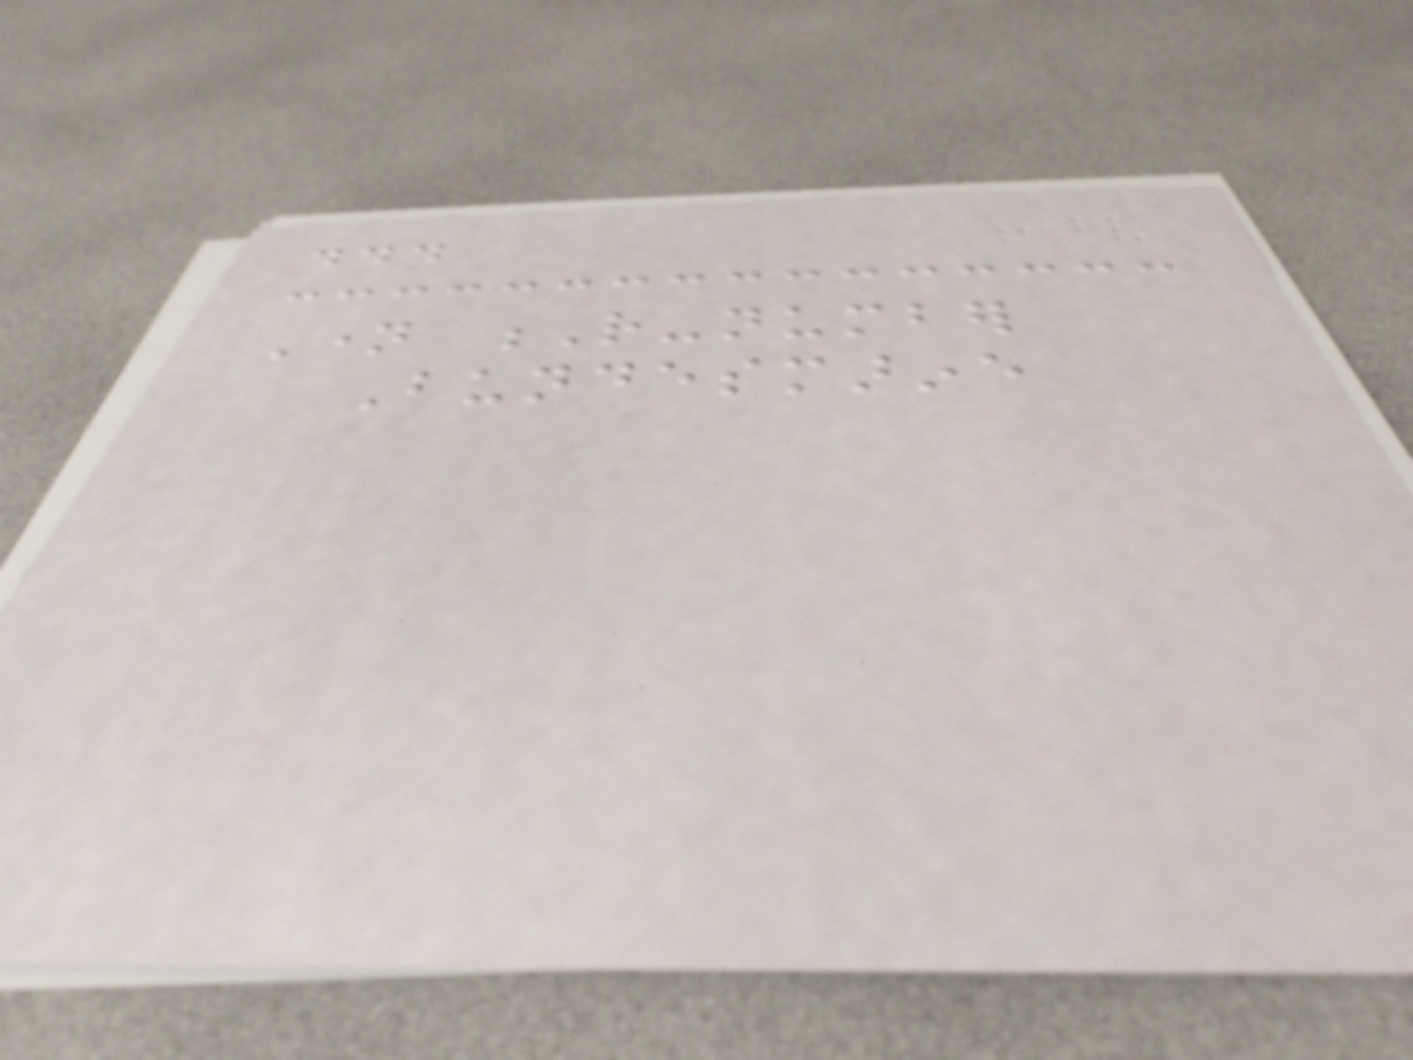...
Name R-number
Bundesmarine
